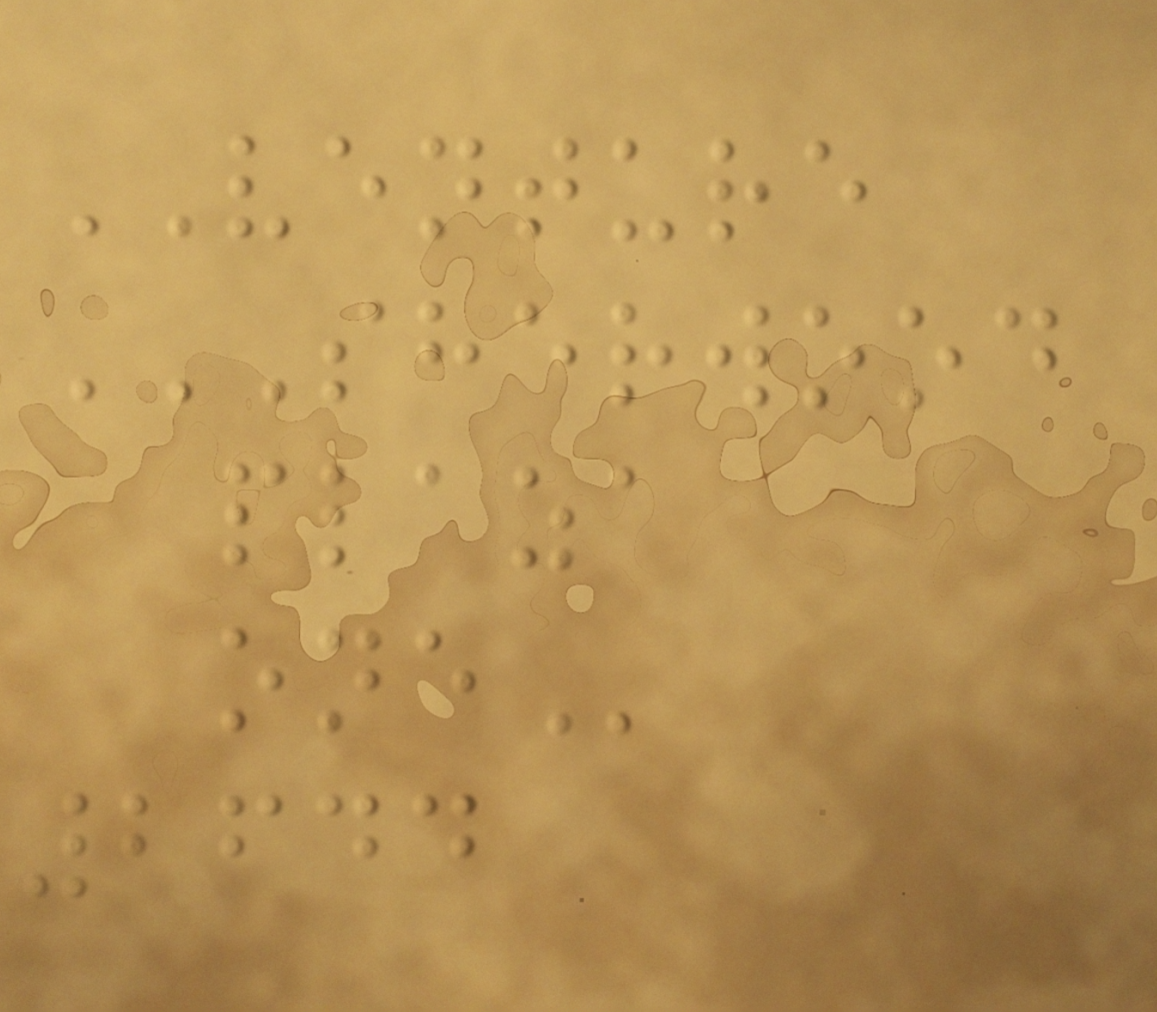VENTURE
SHERWOOD
PLAZA
ONE
2644
